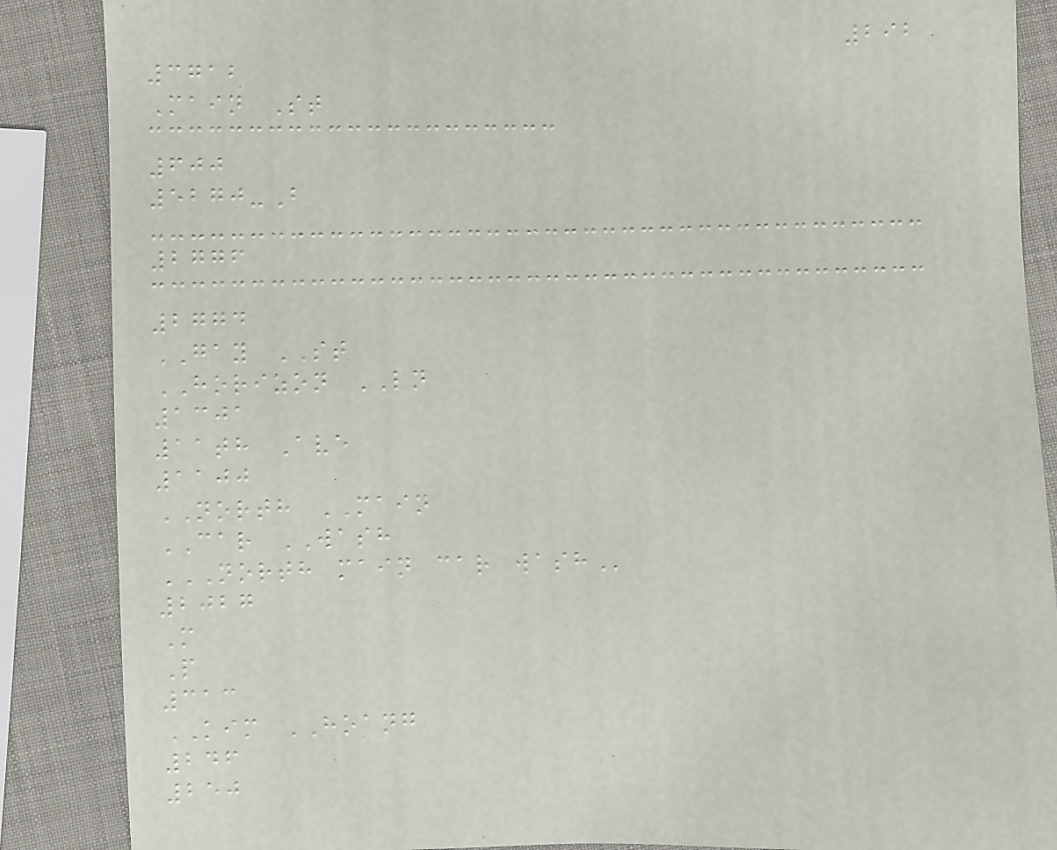292
3712
Main St
600
5270-B
2776
2774
GAY ST
HORIZON LN
1301
11th Ave
1100
NORTH MAIN
CAR WASH
NORTH MAIN CAR WASH
2027
M
P
313
KIM HOANG
246
250
